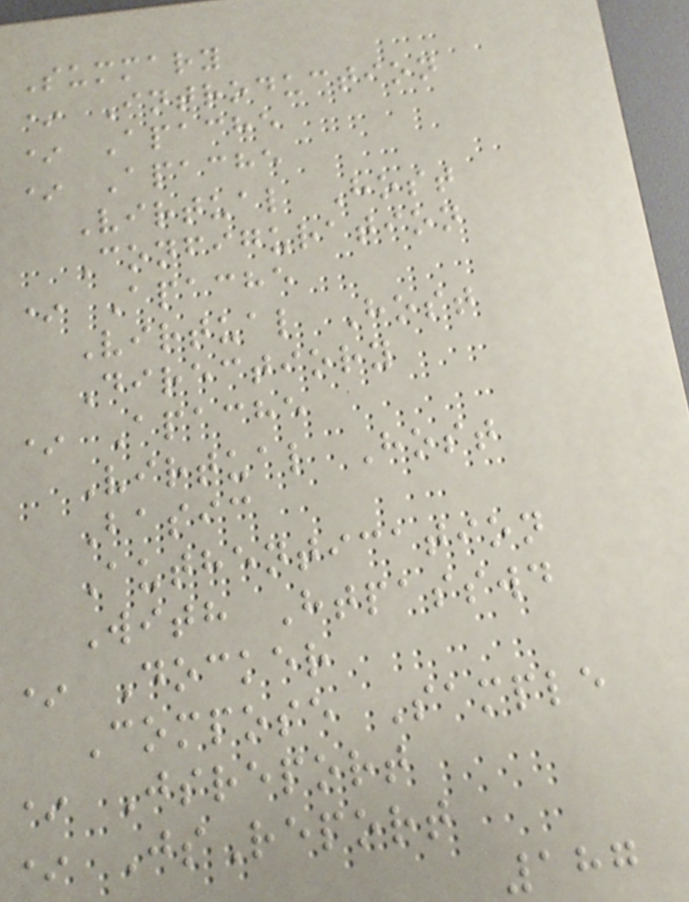Summary
* Introduction
* Apache
* Apache
Virtual Host
Configuration
* Apache
Virtual Host
Directiory
* Apache
Virtual Host
Basic
Authentication
With Htpasswd
* Docker
Compose Sample
* Jsreport
* JsReport
187
